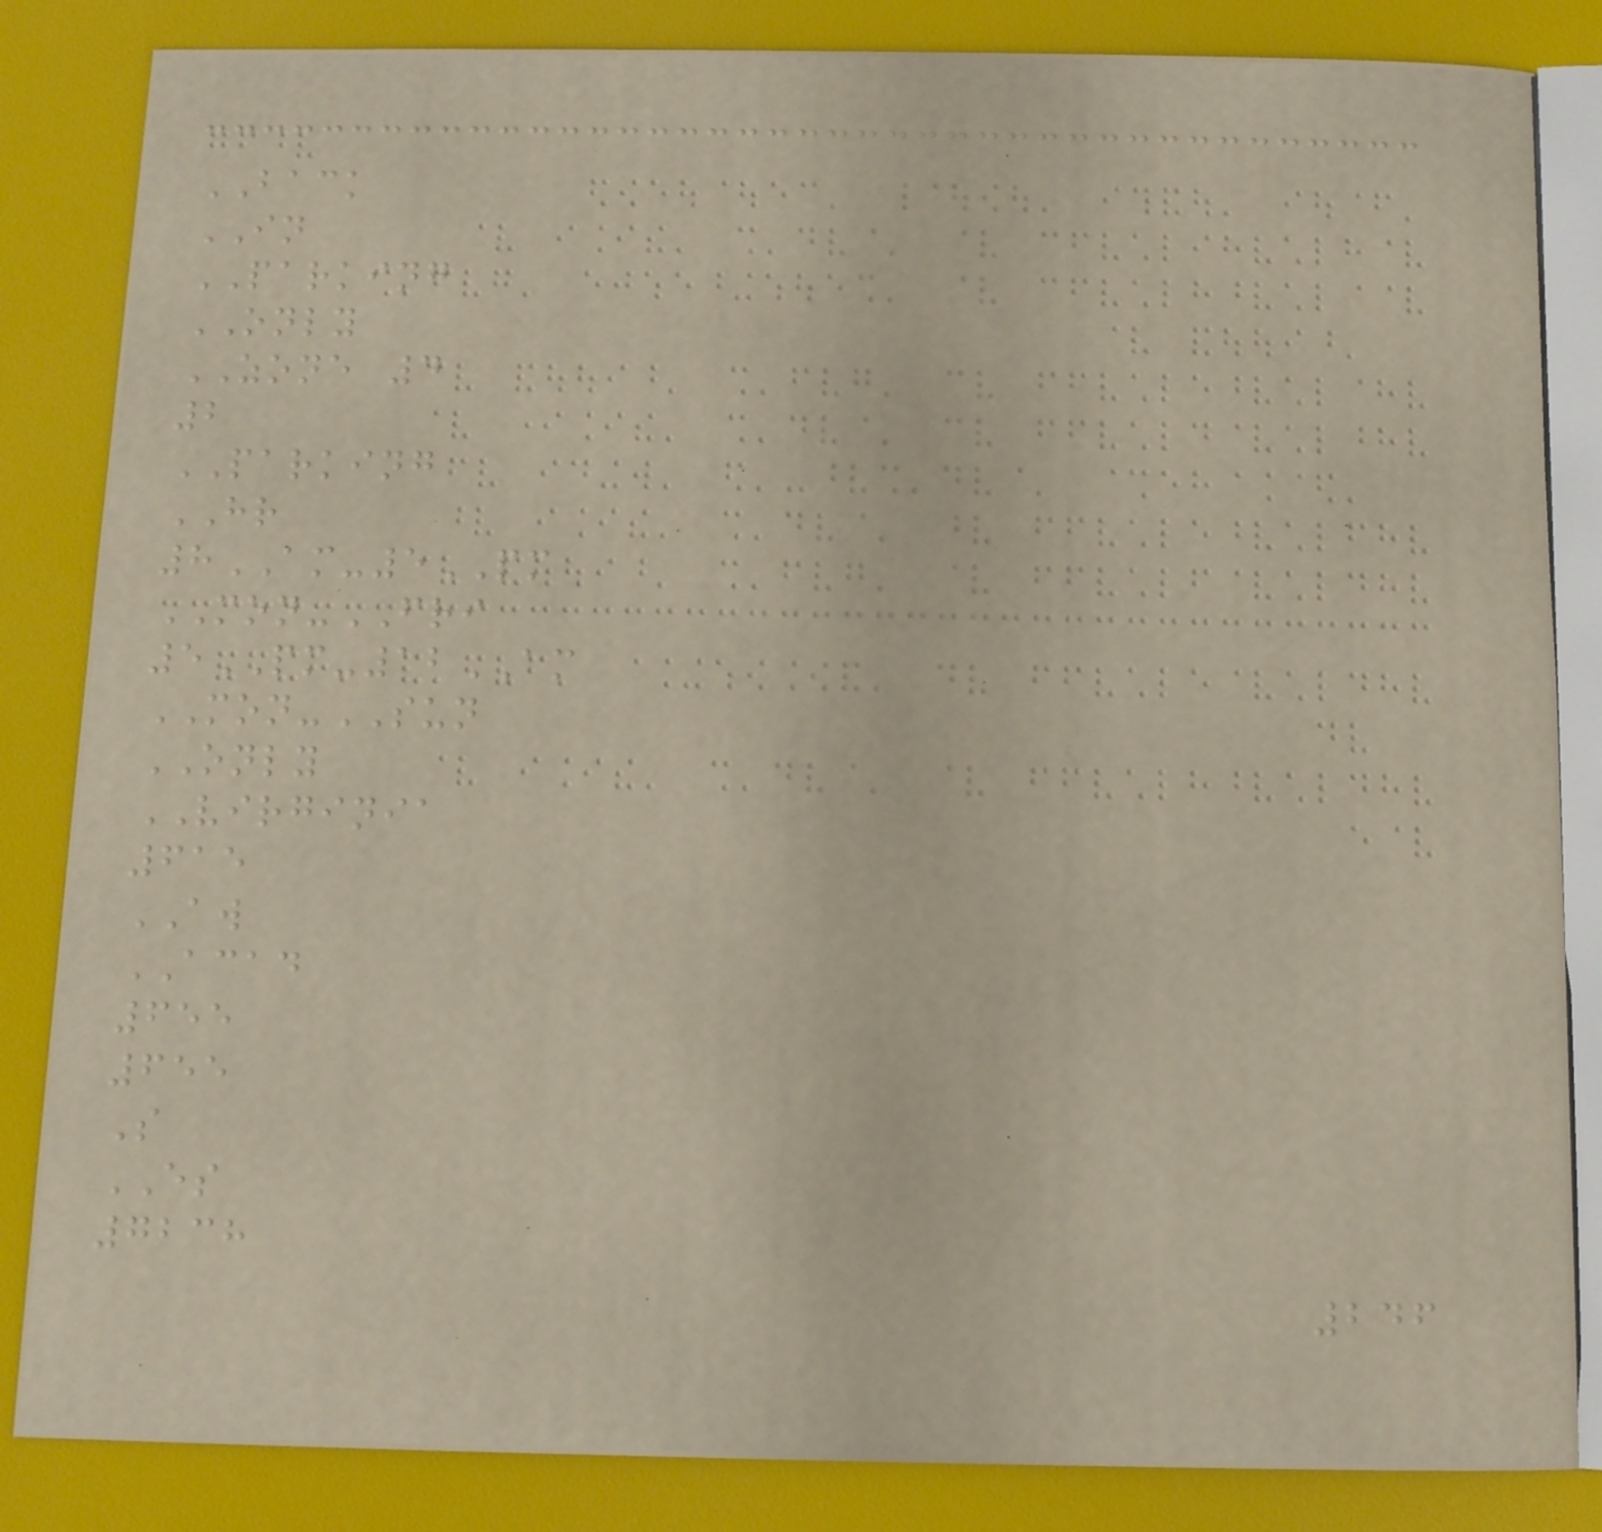BACK
IN
PARKING
ONLY
ZONE 4
2
PARKING
HR
8AM-5PM
MON-FRI
5PM-12AM
MON-SUN
ONLY
VIRGINIA
615
AW
ACAD
655
655
S
ES
7238
246
